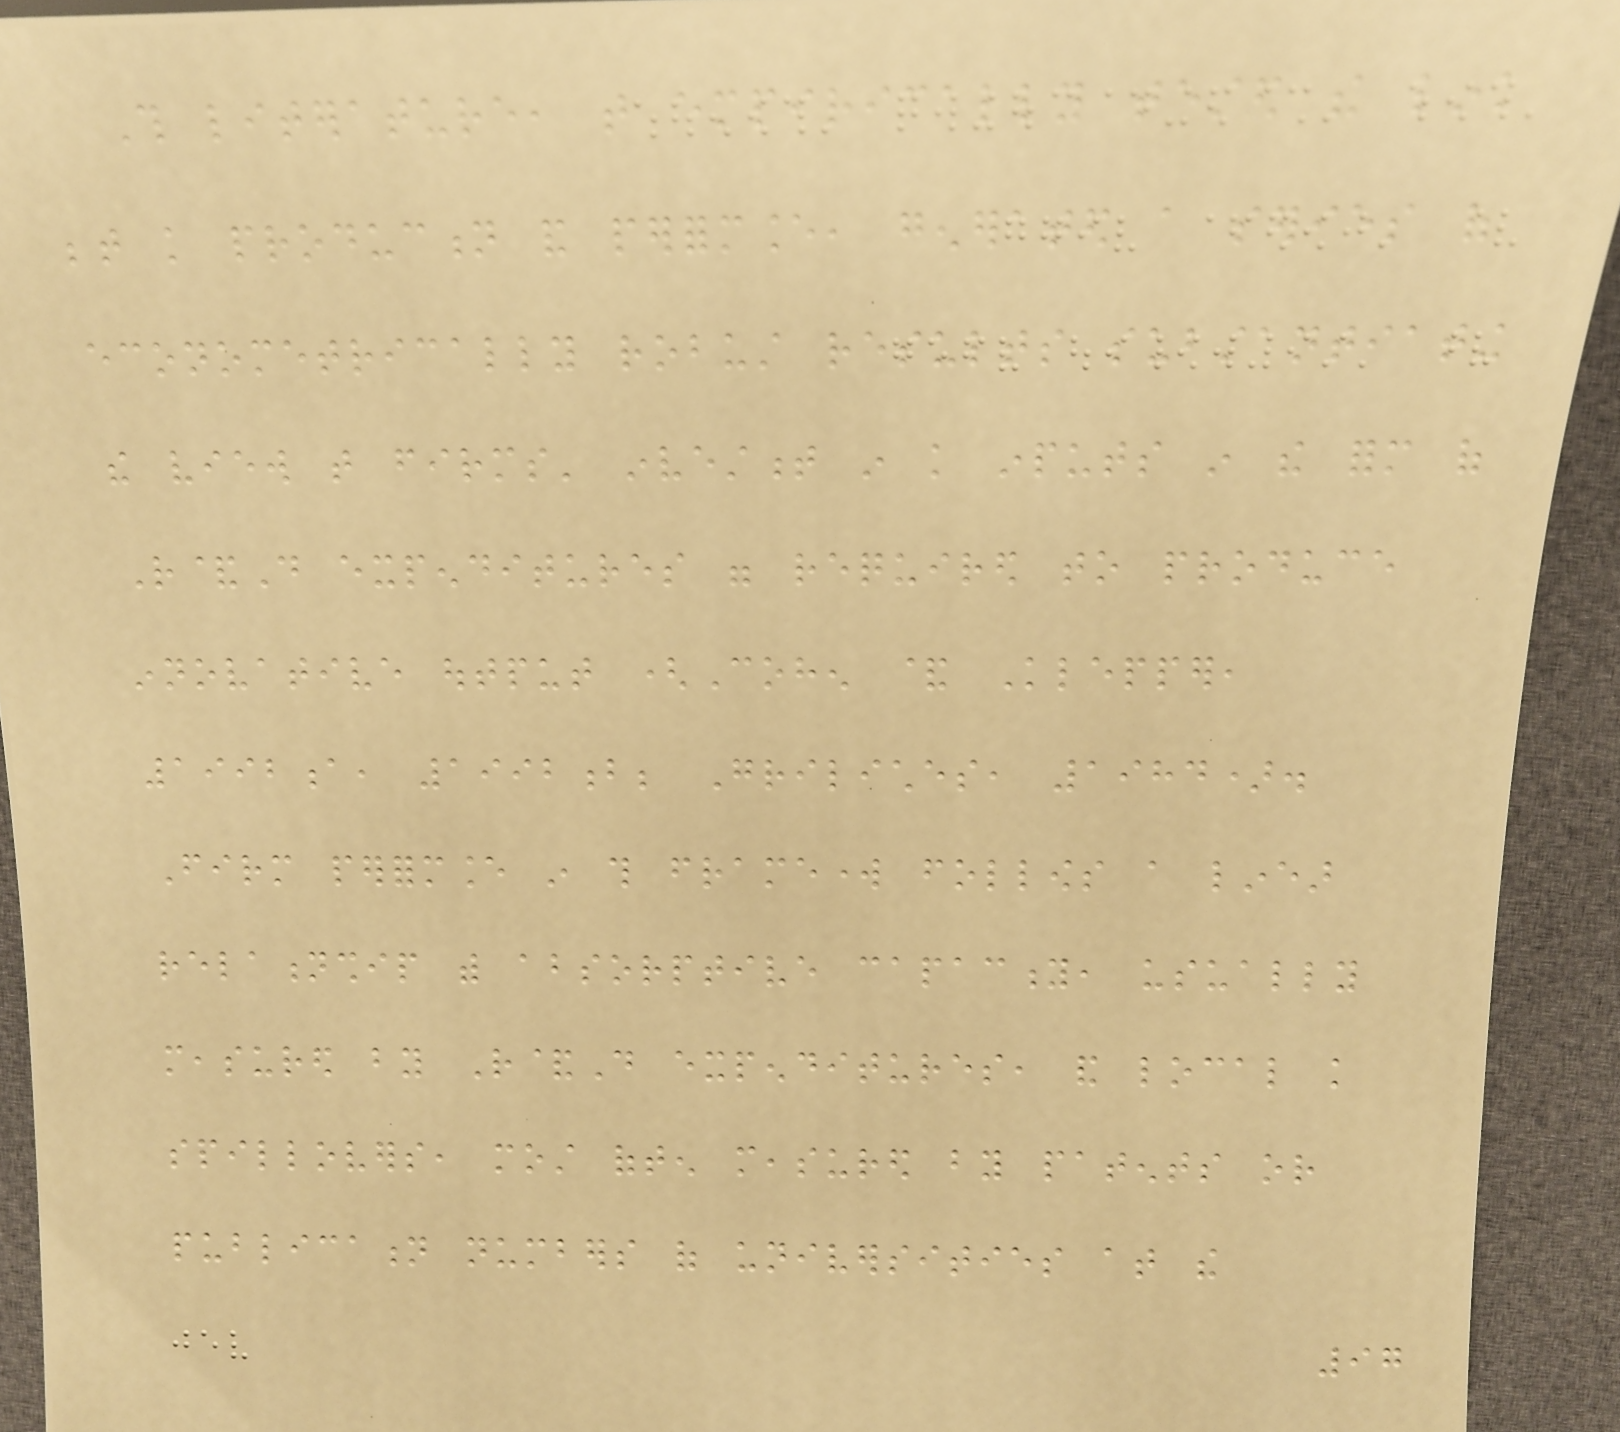This literature, that empirically tested the link
between knowledge production and performance, generated a series of
econometrically robust results substantiating
the view that firms' investment in knowledge inputs in the form of
R&D expenditures were required to produce
innovative output (Cohen & Klepper,
1992a, 1992b; Griliches, 1984).
Firm performance in this framework follows a linear
relationship with absorptive capacity, usually
measured by R&D expenditures, and local knowledge
spillovers, most often measured by patents or
publication numbers of universities at the
97
